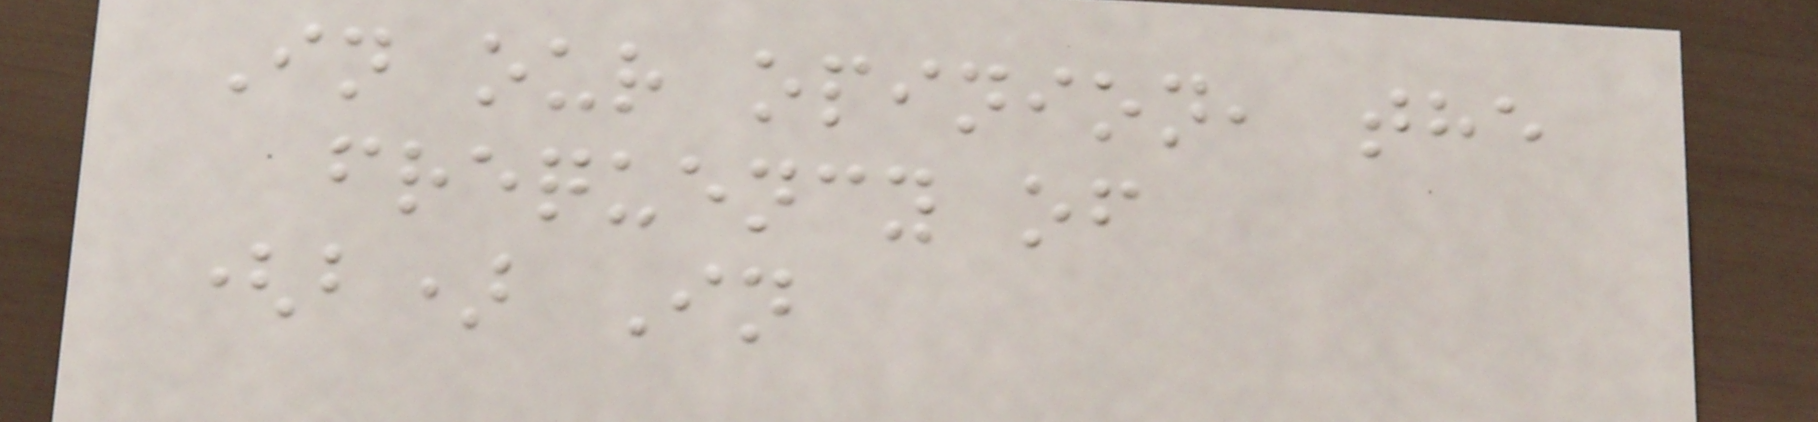In our opinion, the
frequency of
(b) In
